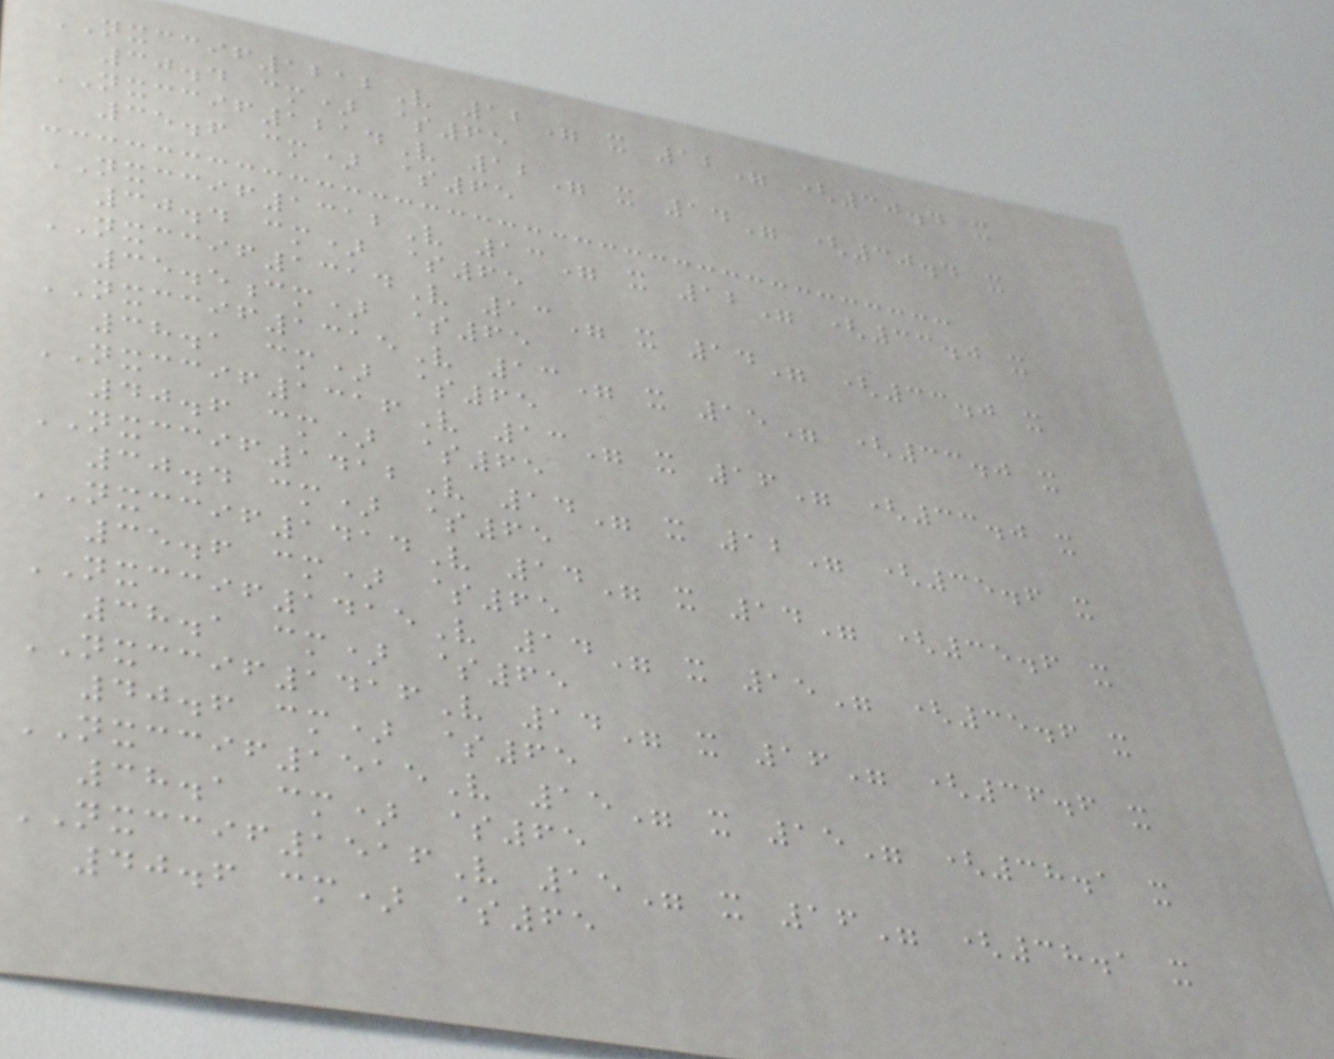NXCCIF1212V 12" x 12" (30.4 x
30.4 cm) $65
NXCCIF1214V 12" x 14" (30.4 x
35.6 cm) $65
NXCCIF1312V 13" x 12" (33.0 x
30.4 cm) $65
NXCCIF1314V 13" x 14" (33.0 x
35.5cm) $65
NXCCIF1315V 13" x 15" (33.0 x
38.1 cm) $65
NXCCIF1316V 13" x 16" (33.0 x
40.6 cm) $65
NXCCIF1412V 14" x 12" (35.6 x
30.4 cm) $65
NXCCIF1414V 14" x 14" (35.6 x
35.6 cm) $65
NXCCIF1415V 14" x 15" (35.6 x
38.1 cm) $65
NXCCIF1416V 14" x 16" (36.6 x
40.6 cm) $65
NXCCIF1515V 15" x 15" (38.1 x
38.1 cm) $65
NXCCIF1516V 15" x 16" (38.1 x
40.6 cm) $65
